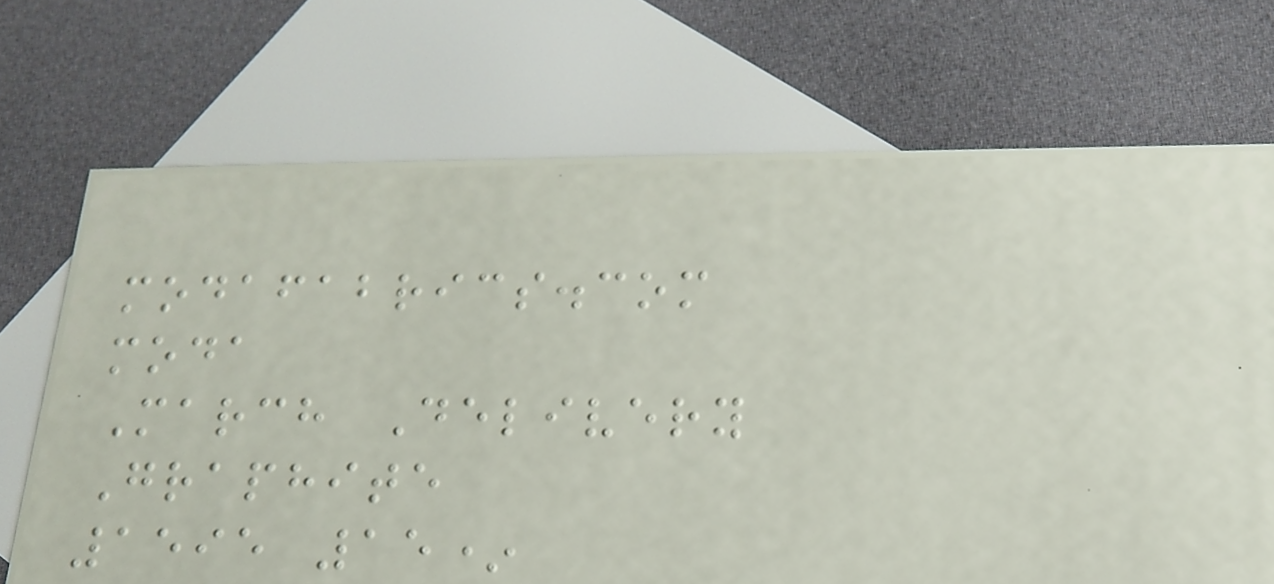modafabrics.com
moda
March Delivery
Graphite
1595 15*
